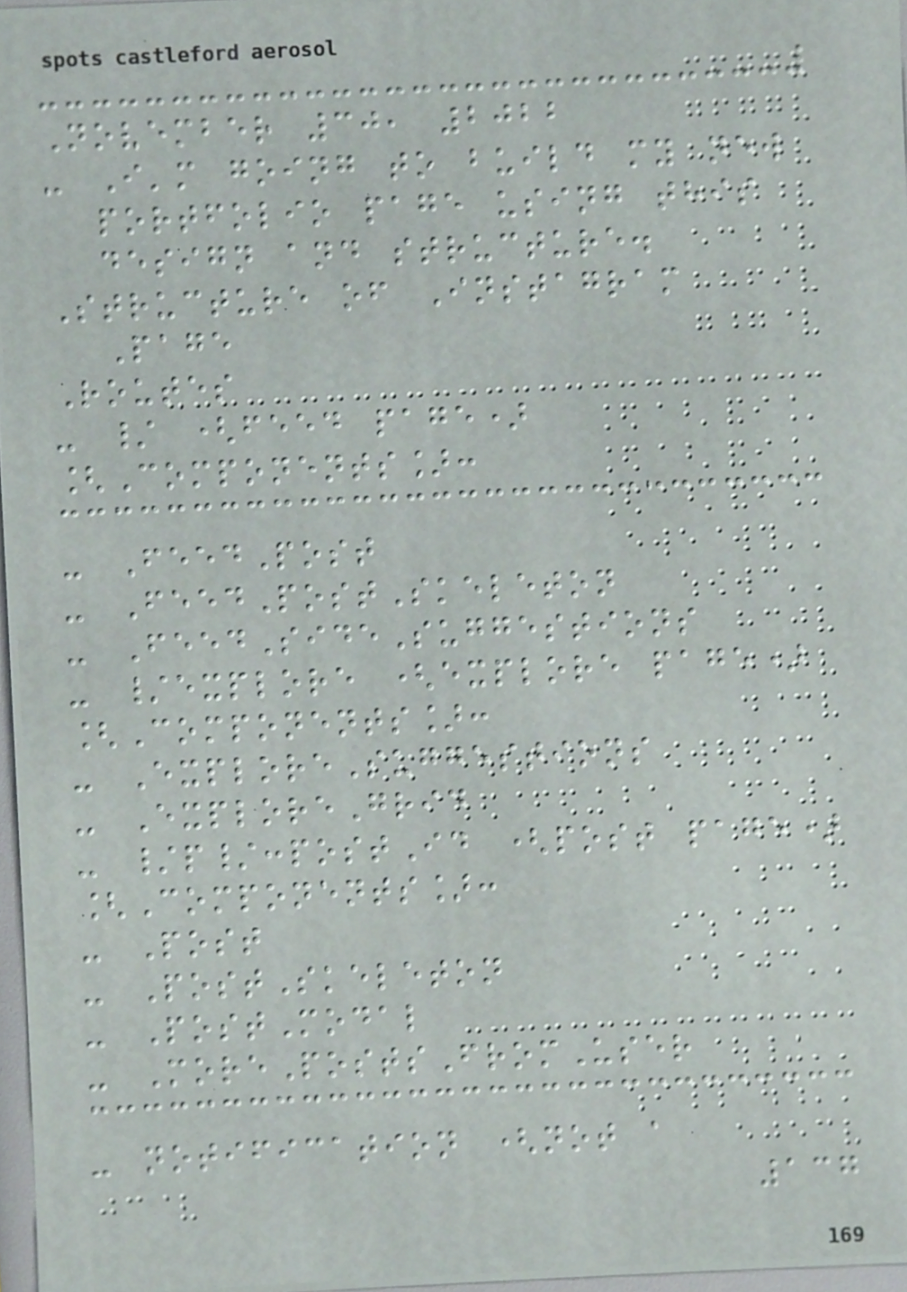November 30, 2022
- I'm going to build my new
portfolio page using this
design and structure.
Structure of Instagram
Page
Routes
- / (feed page)
[Components]:
- FeedPost
- FeedPostSkeleton
- FeedSideSuggestions
- /explore (explore page)
[Components]:
- ExploreSuggestions
- ExploreGrid
- /p/:postId (post page)
[Components]:
- Post
- PostSkeleton
- PostModal
- MorePostsFromUser
- notification (not a
137
